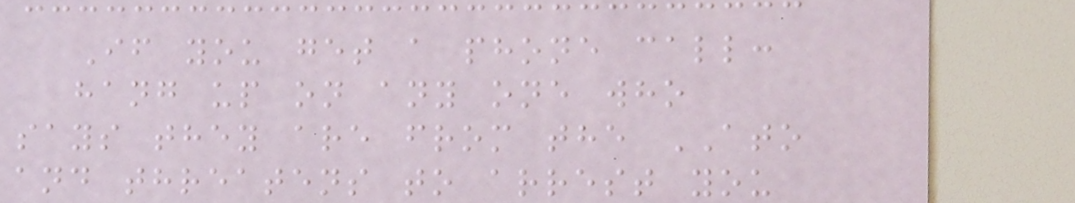If you get a phone call:
hang up on any one who
says they are from the ATO
and threatens to arrest you
